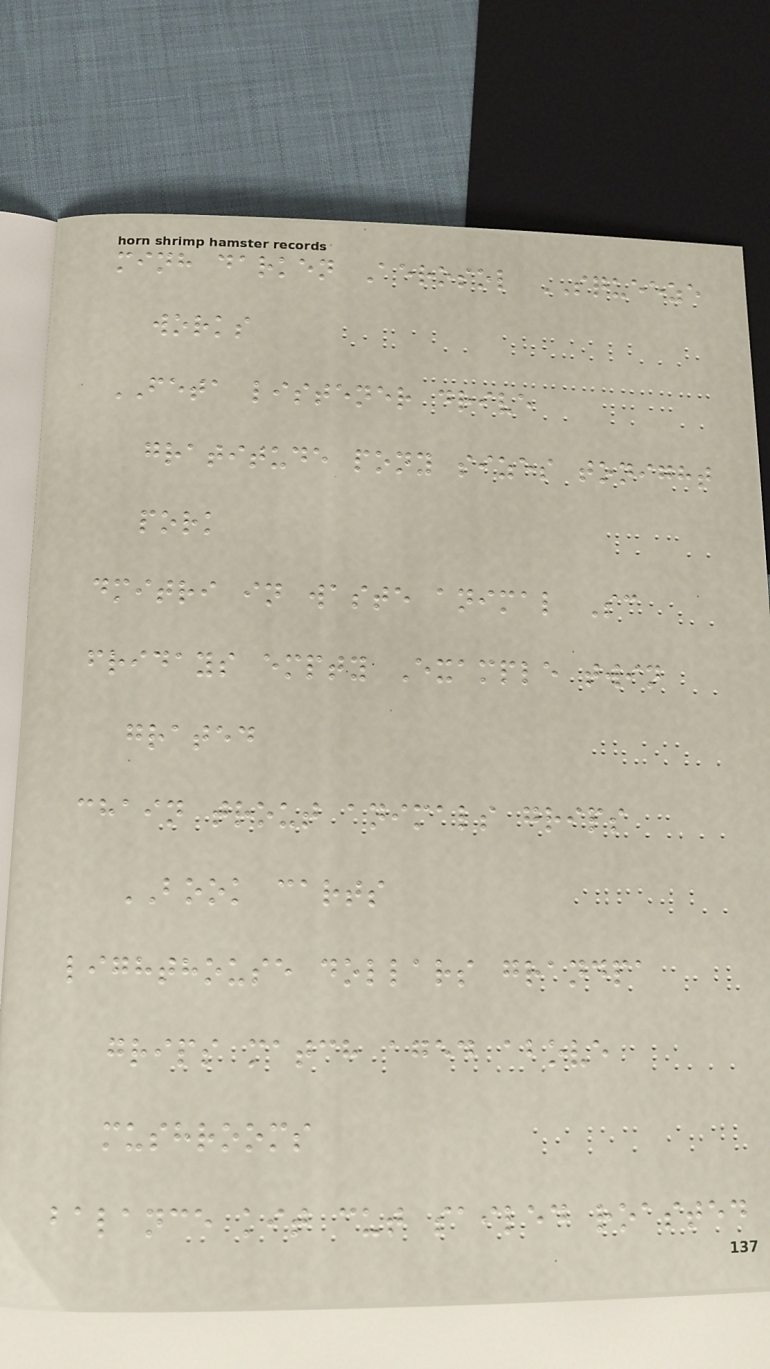minh darken Aerosol SQUEEZE
works
FETA listener drive
gratitude pony sizes tonight
pork
dmitri in waste animal Sc
fridays empty Example twin
grated
chain trout animals grips
BOOK carts
lighthouse dollars grandpa
grips match aged above
mushrooms
balance kit cut sailed roasted
